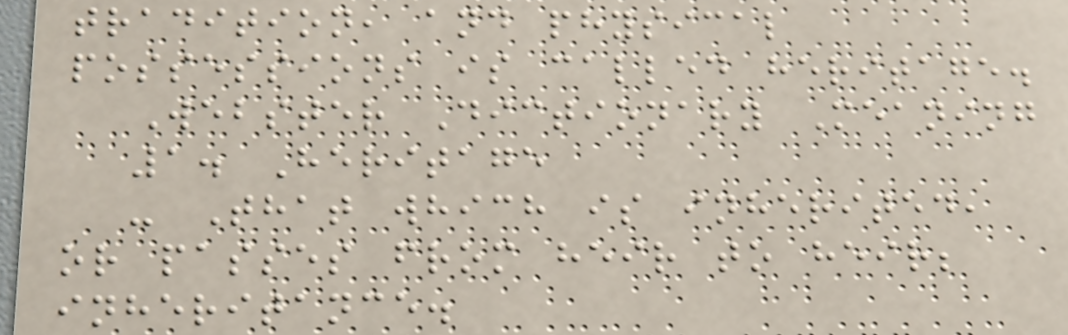tradition, and physical
possessions is called heritage.
Webster Dictionary Meaning
1. Heritage
- That which is inherited,
or passes from heir to heir;
inheritance.
